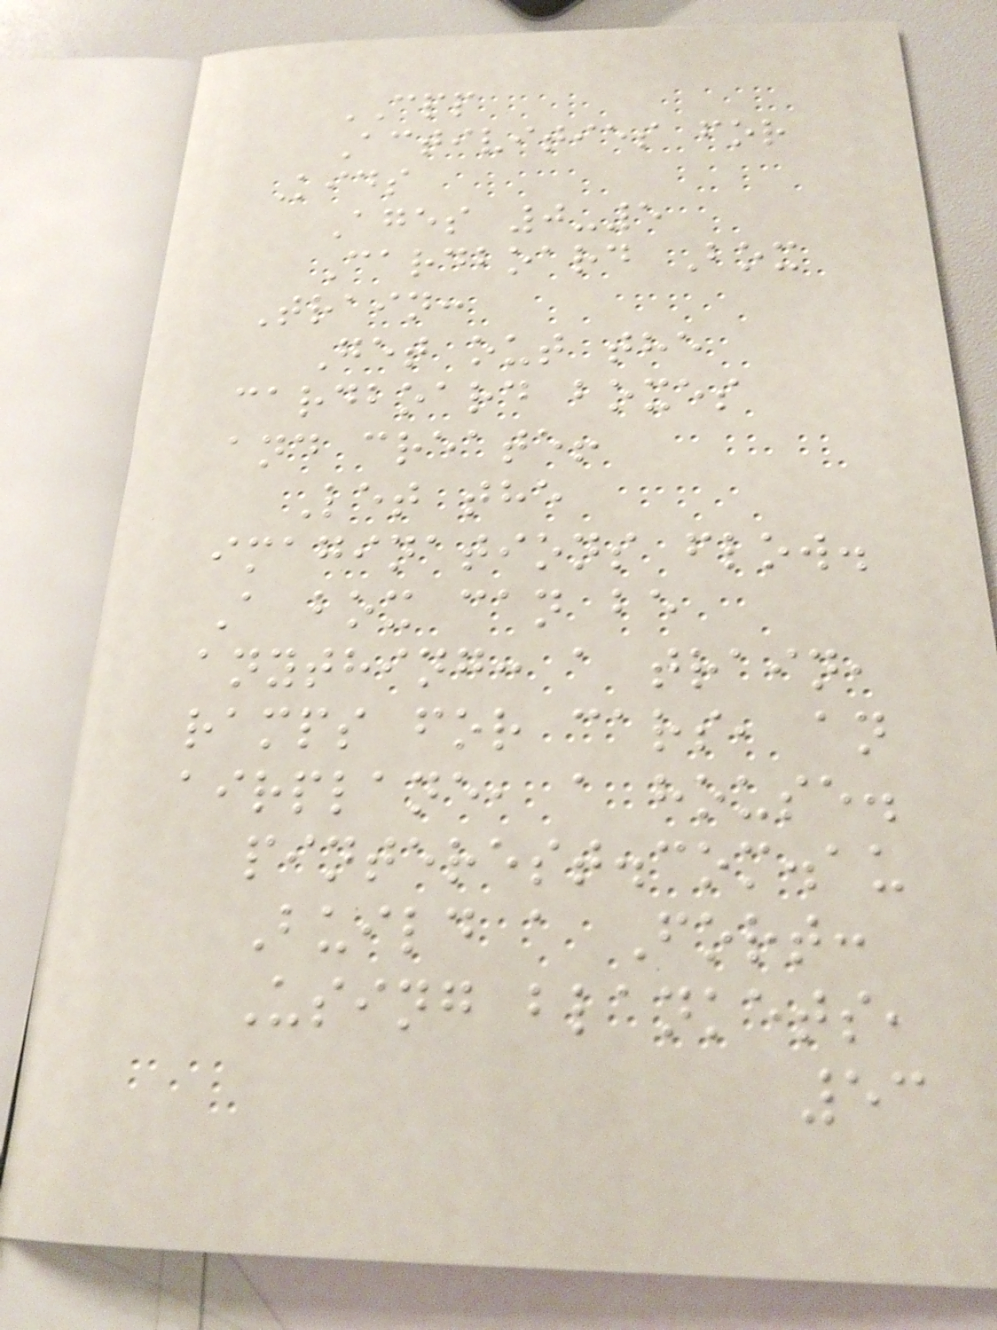CPP
Activities for
Kids
Ages 0-5
Cardboard Box
Train:
Get out the
cardboard boxes
and create!
Let the
imaginations flow.
A box can be
anything: a train,
ramps for cars, an
airplane, a house.
pinterest.com.au
Build a Fort:
Using blankets,
53
